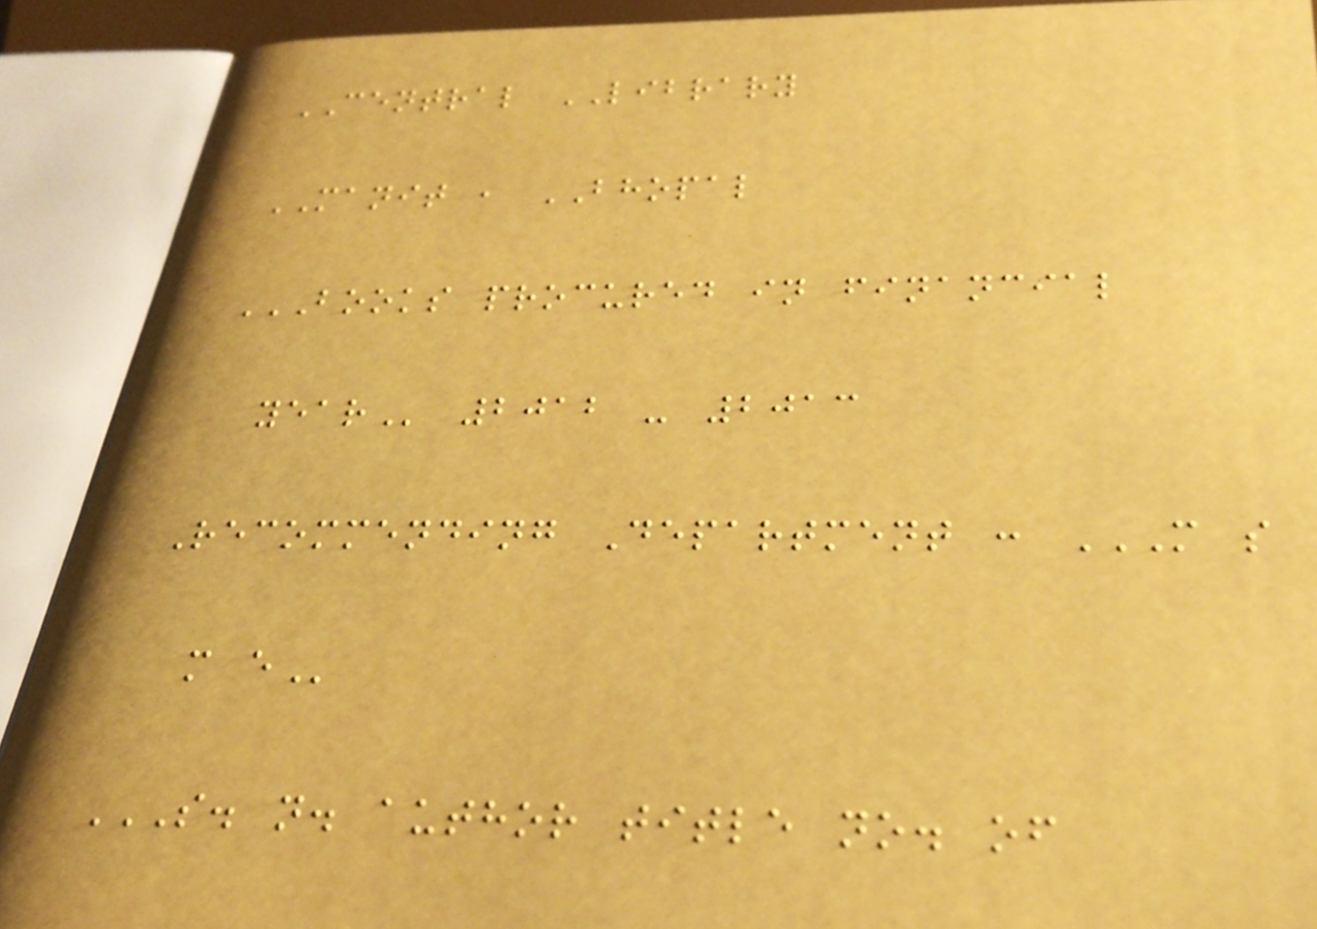CENTRAL LIBRARY
MANIT , BHOPAL
BOOKS PROCURED IN FINANCIAL
YEAR 2012 - 2013
Recommending Department : M S
M E
S. N. AUTHOR TITLE NO. OF
